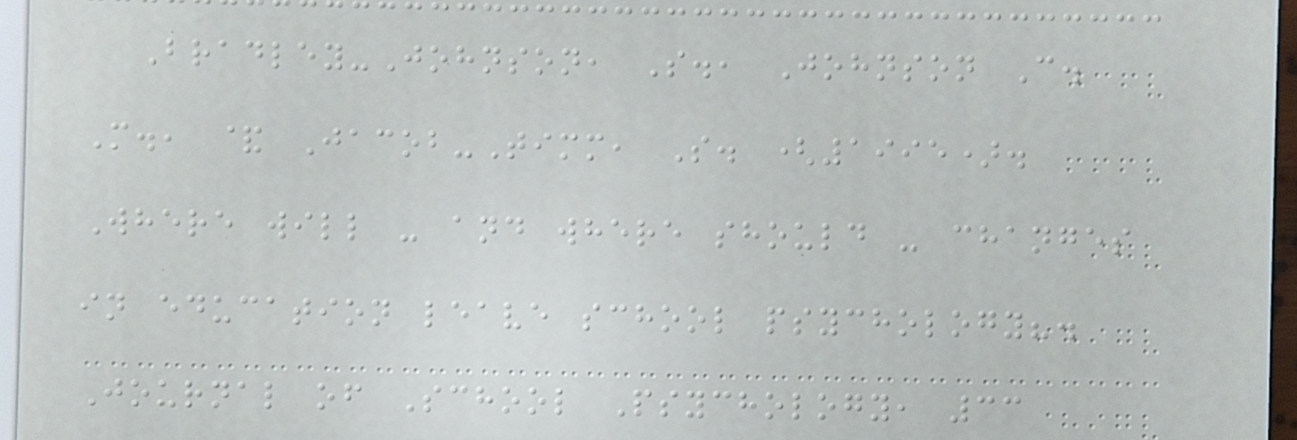Bradley-Johnson, S., Johnson C.
M., & Jacob-Timm, S. (1995).
Where will - and where should - changes
in education leave school psychology?.
Journal of School Psychology, 33
